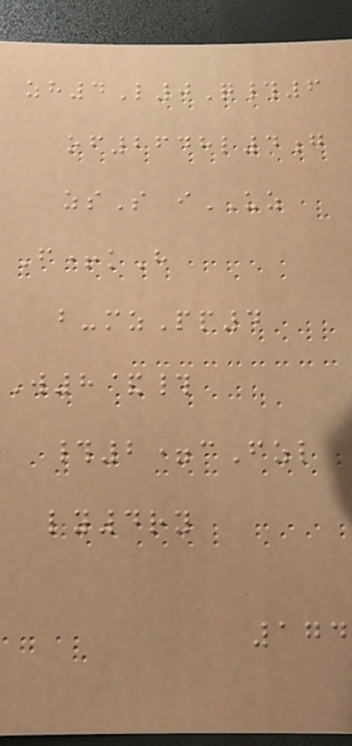zh4L0Q#6
of2648l4g
zsS iUZ
F+kH
b-mzPp4
W8&#
#2=cFzl
ly4ry
174
